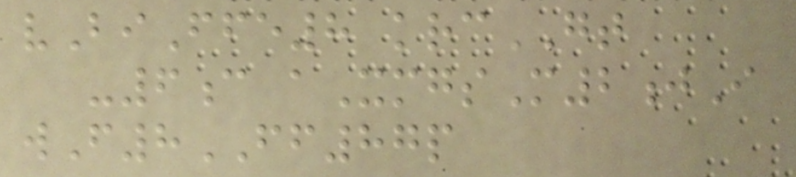vBiFfe8 krcGT
-6c aXmgsM2jI
wF8FF87p
